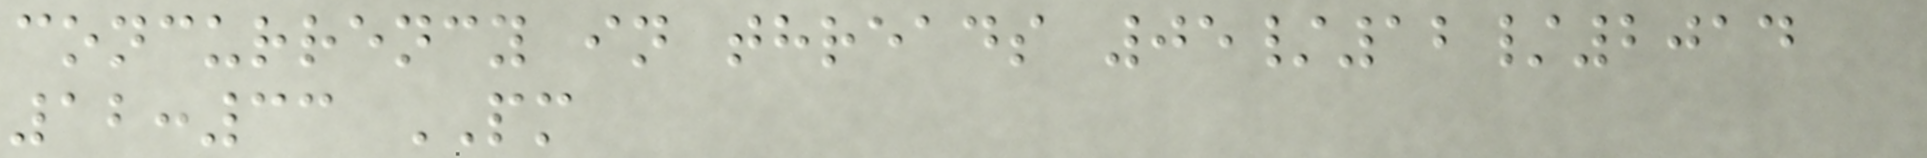concurrency in threads 05/12/2014
12:33 PM
